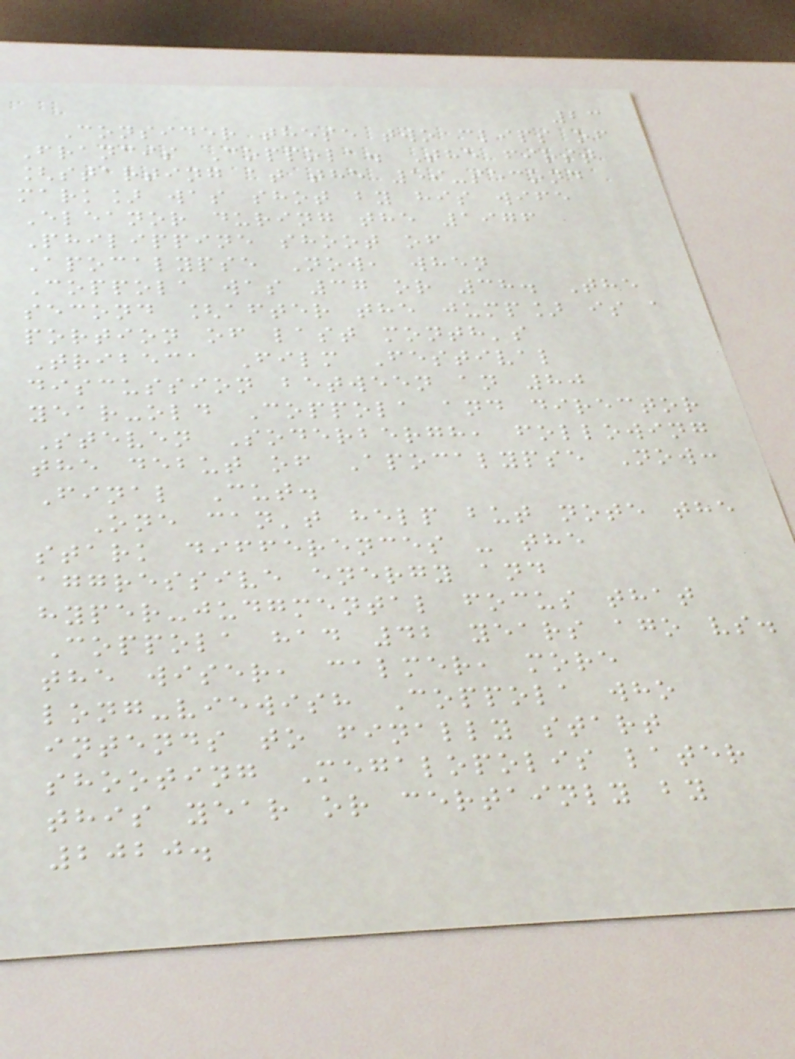23
Consider these two clips of
Francis Coppola. The first
[starting at the 59-second
mark] was shot by his wife
Eleanor during the 1976
Philippine shoot of
Apocalypse Now, when
Coppola was 37 or 38. The
second [after the jump] is a
portion of last month's
Tribeca Film Festival
discussion between an 80
year-old Coppola and director
Steven Soderbergh, following
the debut of Apocalypse Now:
Final Cut.
One can't help but note the
stark differences - the
aggressive energy and
hyper-judgmental focus that
Coppola had 42 years ago vs.
the wiser, calmer, more
long-viewish Coppola who
intends to finally start
shooting Megalopolis later
this year or certainly by
2020.
